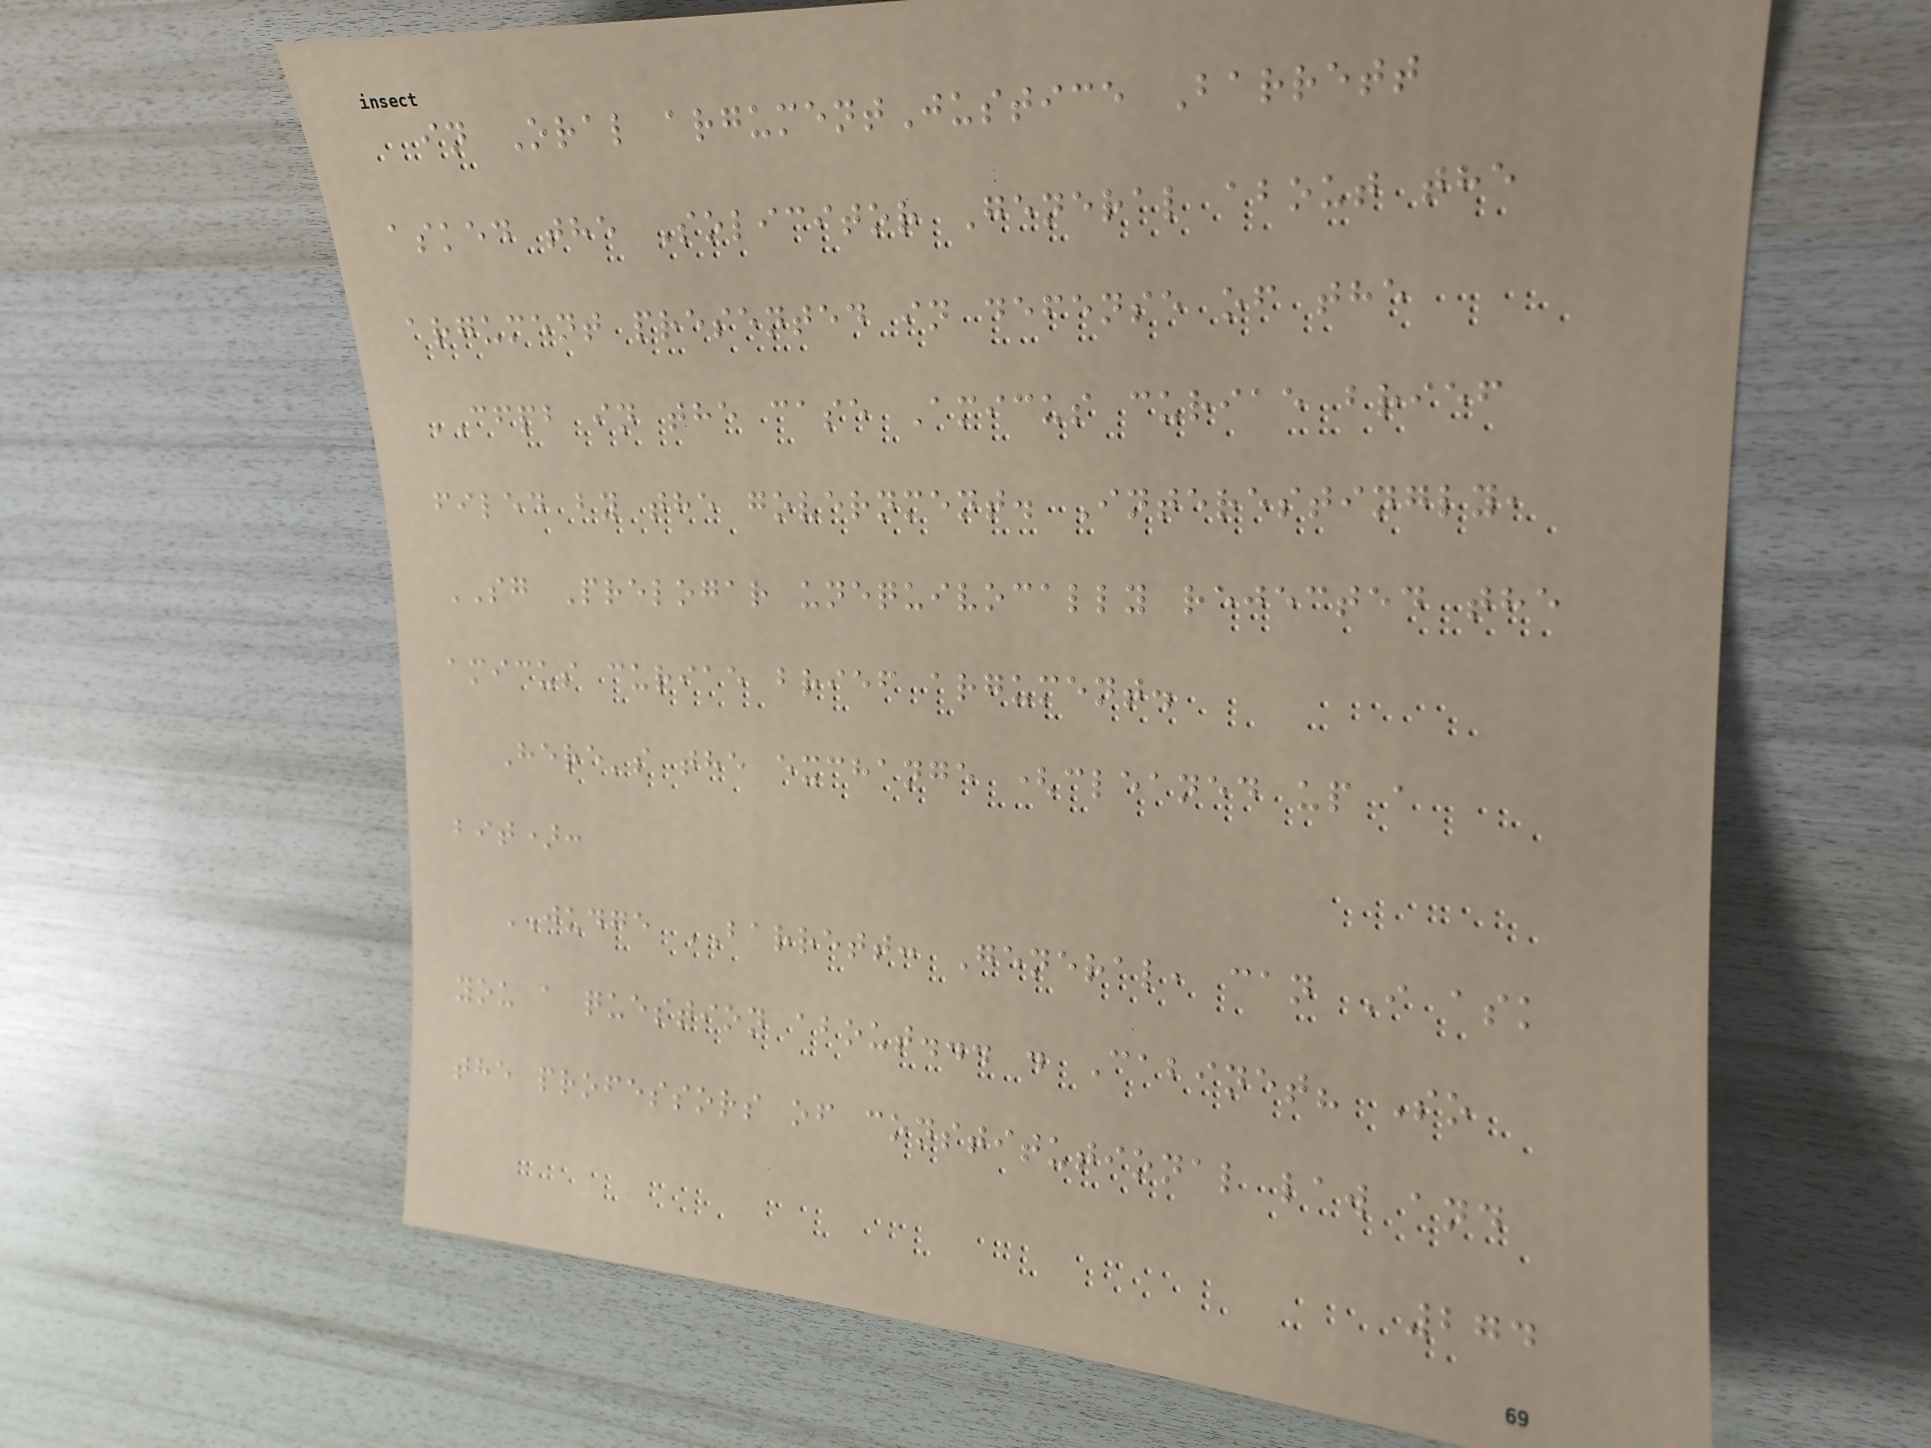in Oral argumentJustice Barrett
asked the Solicitor General about the
argument presented in defense of the
CFPB in the case Amicus curiae brief
filed by the government. Interestingly,
SG Prelogar unequivocally rejected the
amicus curiae brief argument.
Here's the exchange (cleaned up a
bit):
JUDGE BARRETT: General, can I ask
you a question about... . Cabinet? So
the professors of constitutional law and
274
